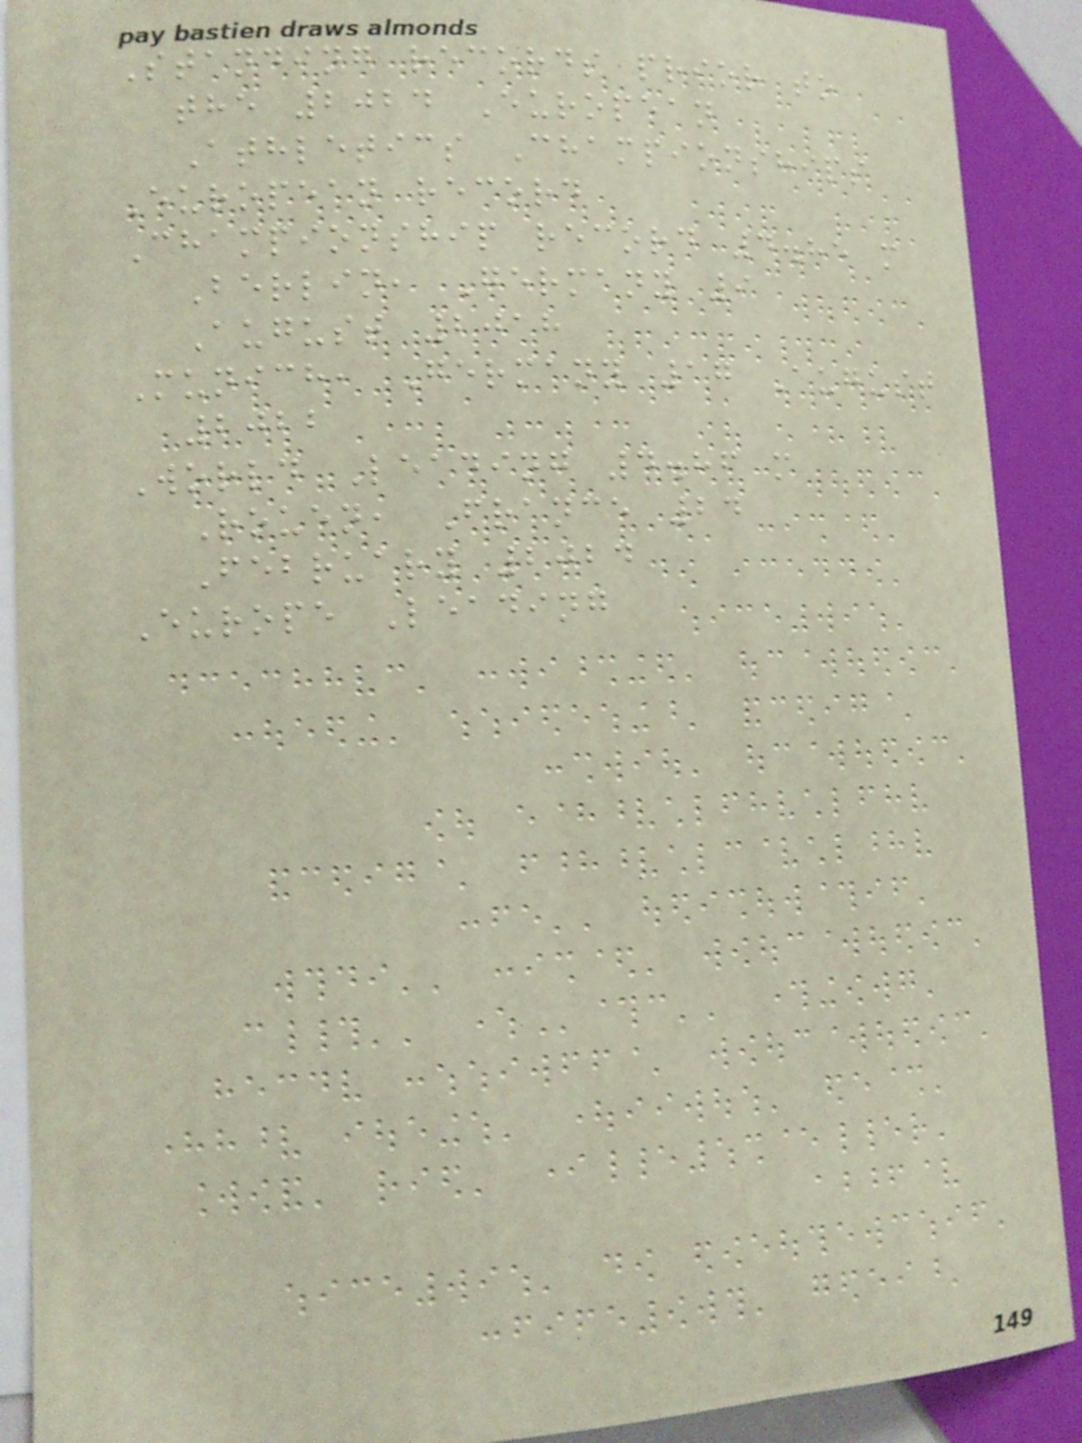Standing records prior to
the 2024 European
Athletics Championships
European record
Championship record 4.85 m
Berlin, Germany 9
August 2018
Munich, Germany 17 August
2022
World Leading 4.86 m
Rouen, France 24
February 2024
Europe Leading
